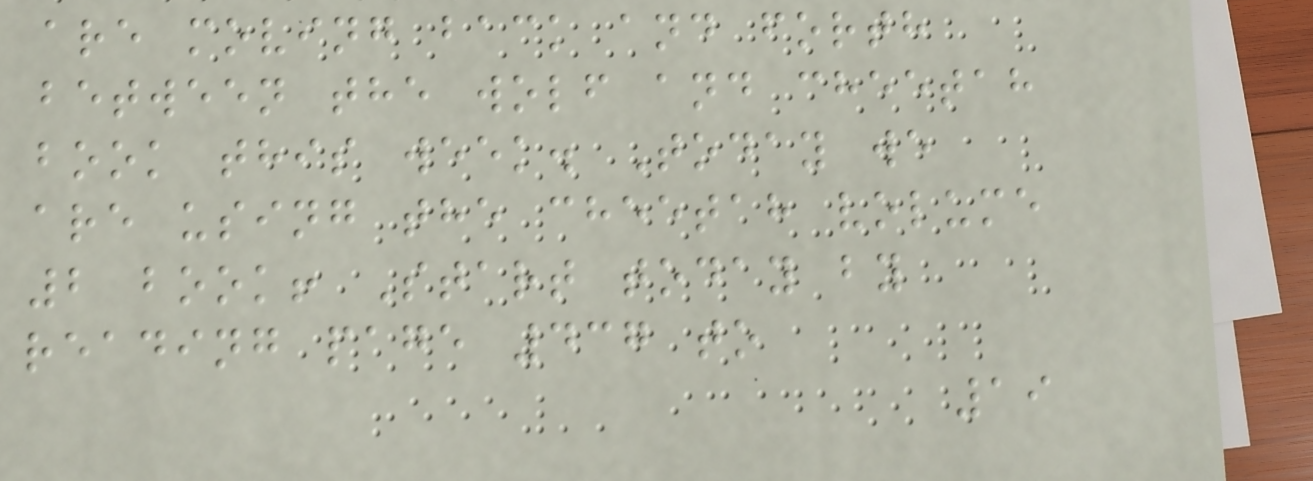are moving back and forth
between the wolf and cheetah
book this week. Today we
are using the cheetah volume
2 book! Start today by
reading page 437 to
19
